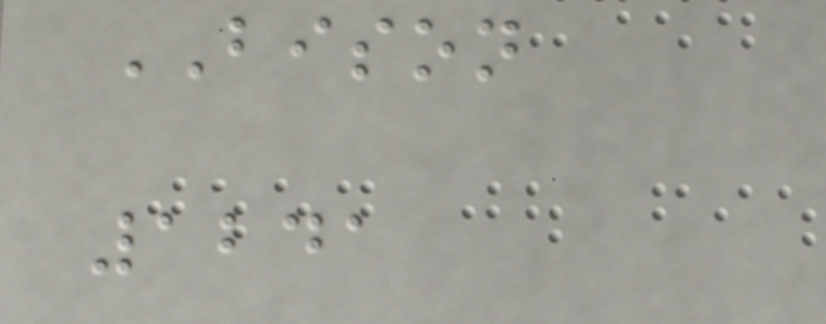BISON
1241
